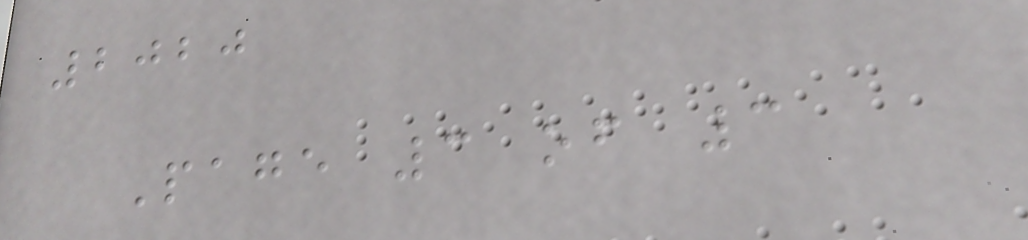2020
Page 3 of 3
